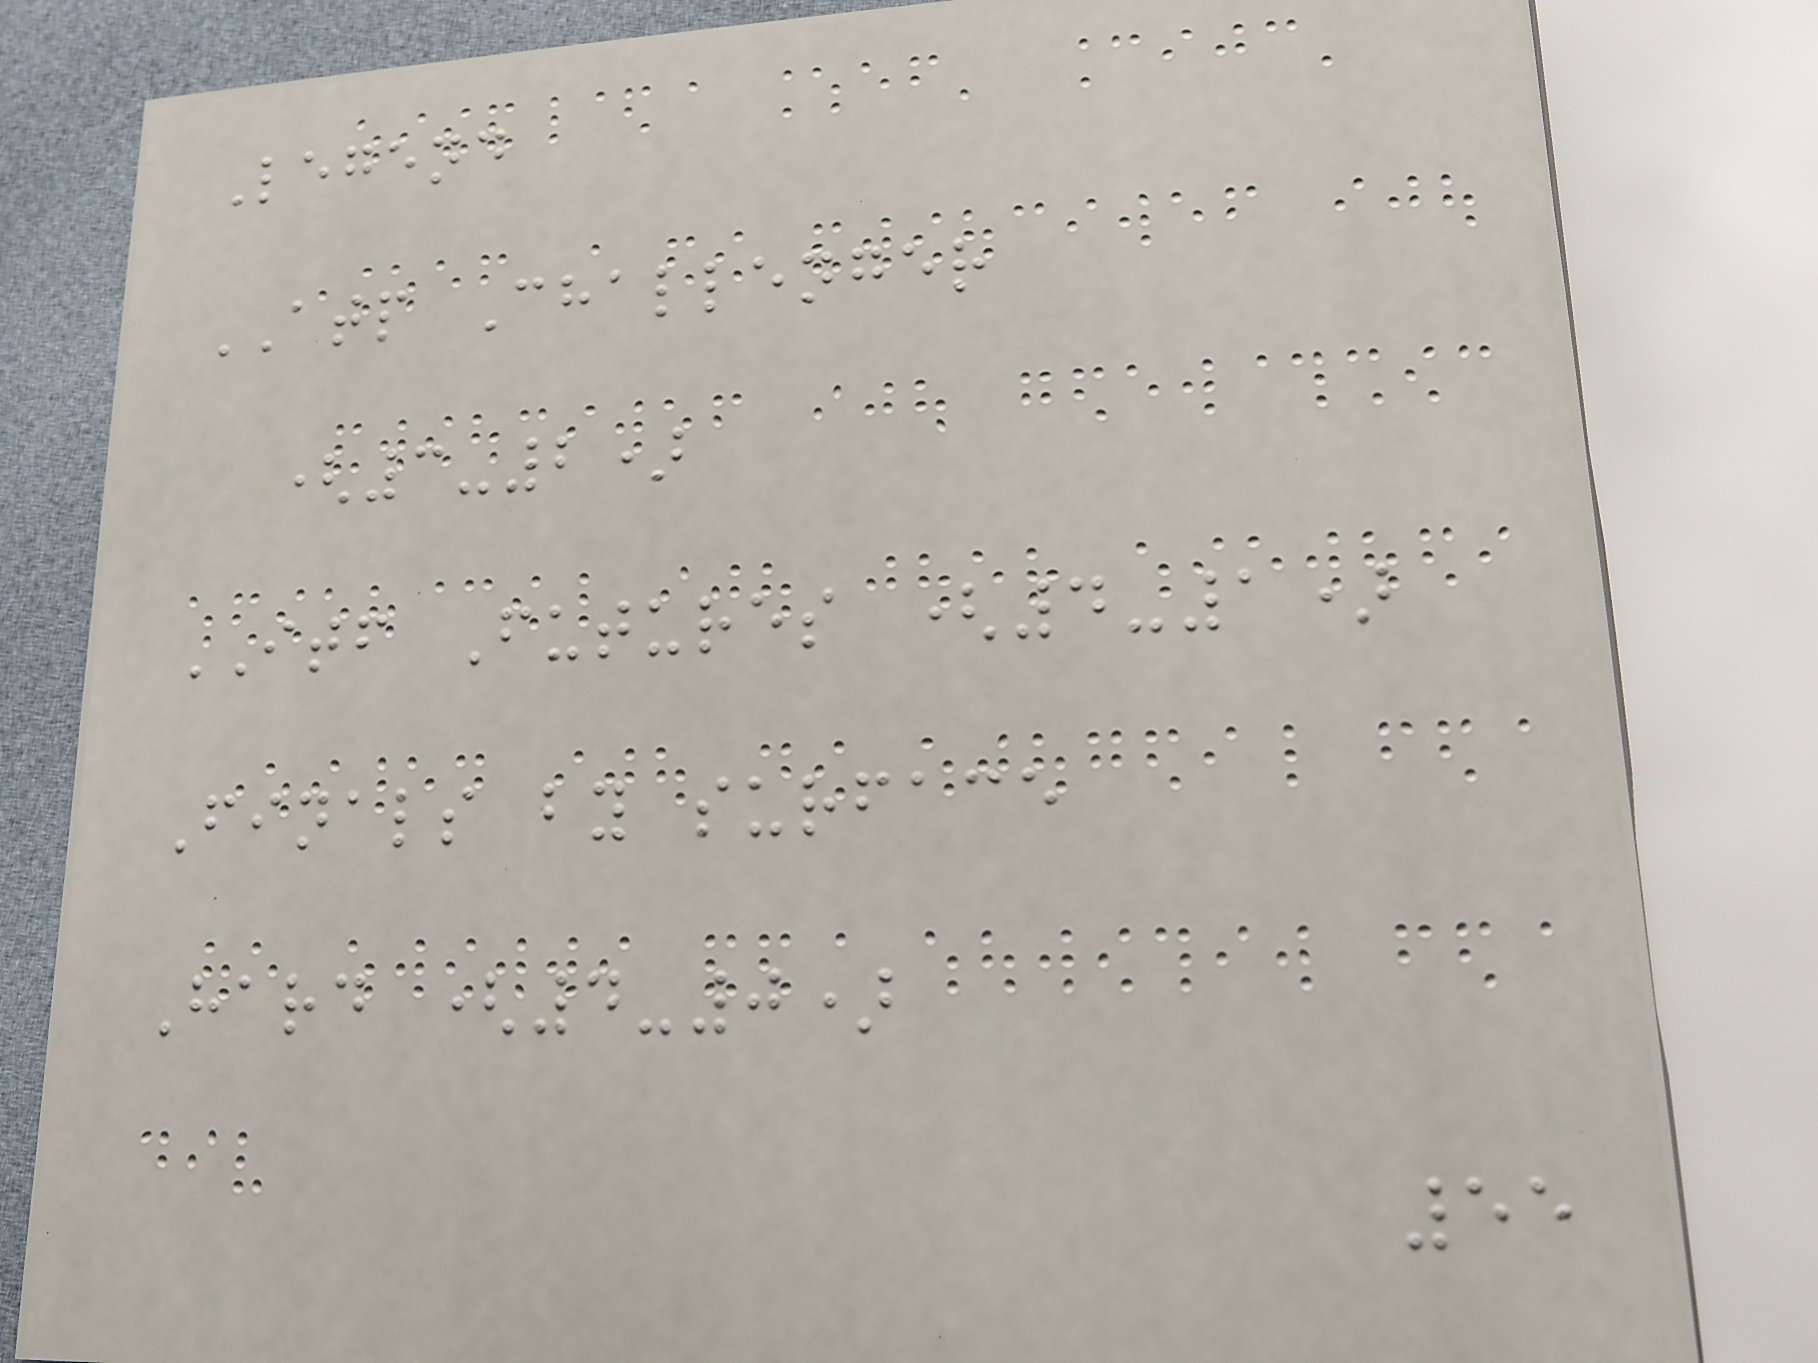Legend
ATP Challenger
(3-2)
ITF Futures (4-1)
Finals by surface
Hard (4-0)
55
